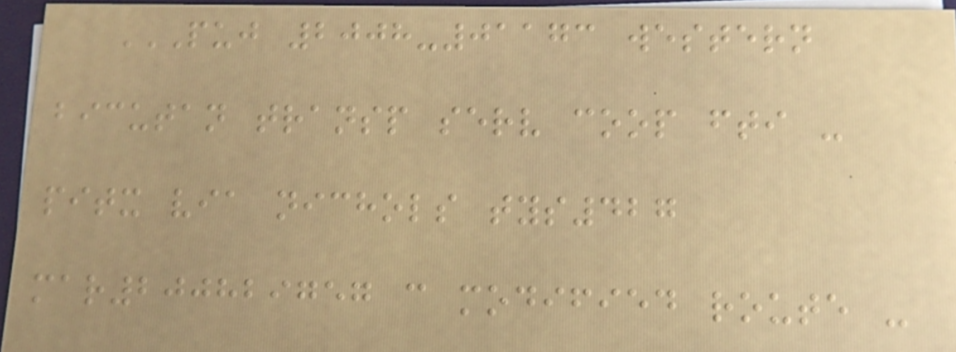PUJ 2008-01173 WESTERN
BICUTAN TRANSP SERV COOP FTI -
PITX VIA NICHOLS TYS427
MAR200829757 C MODIFIED ROUTE -
